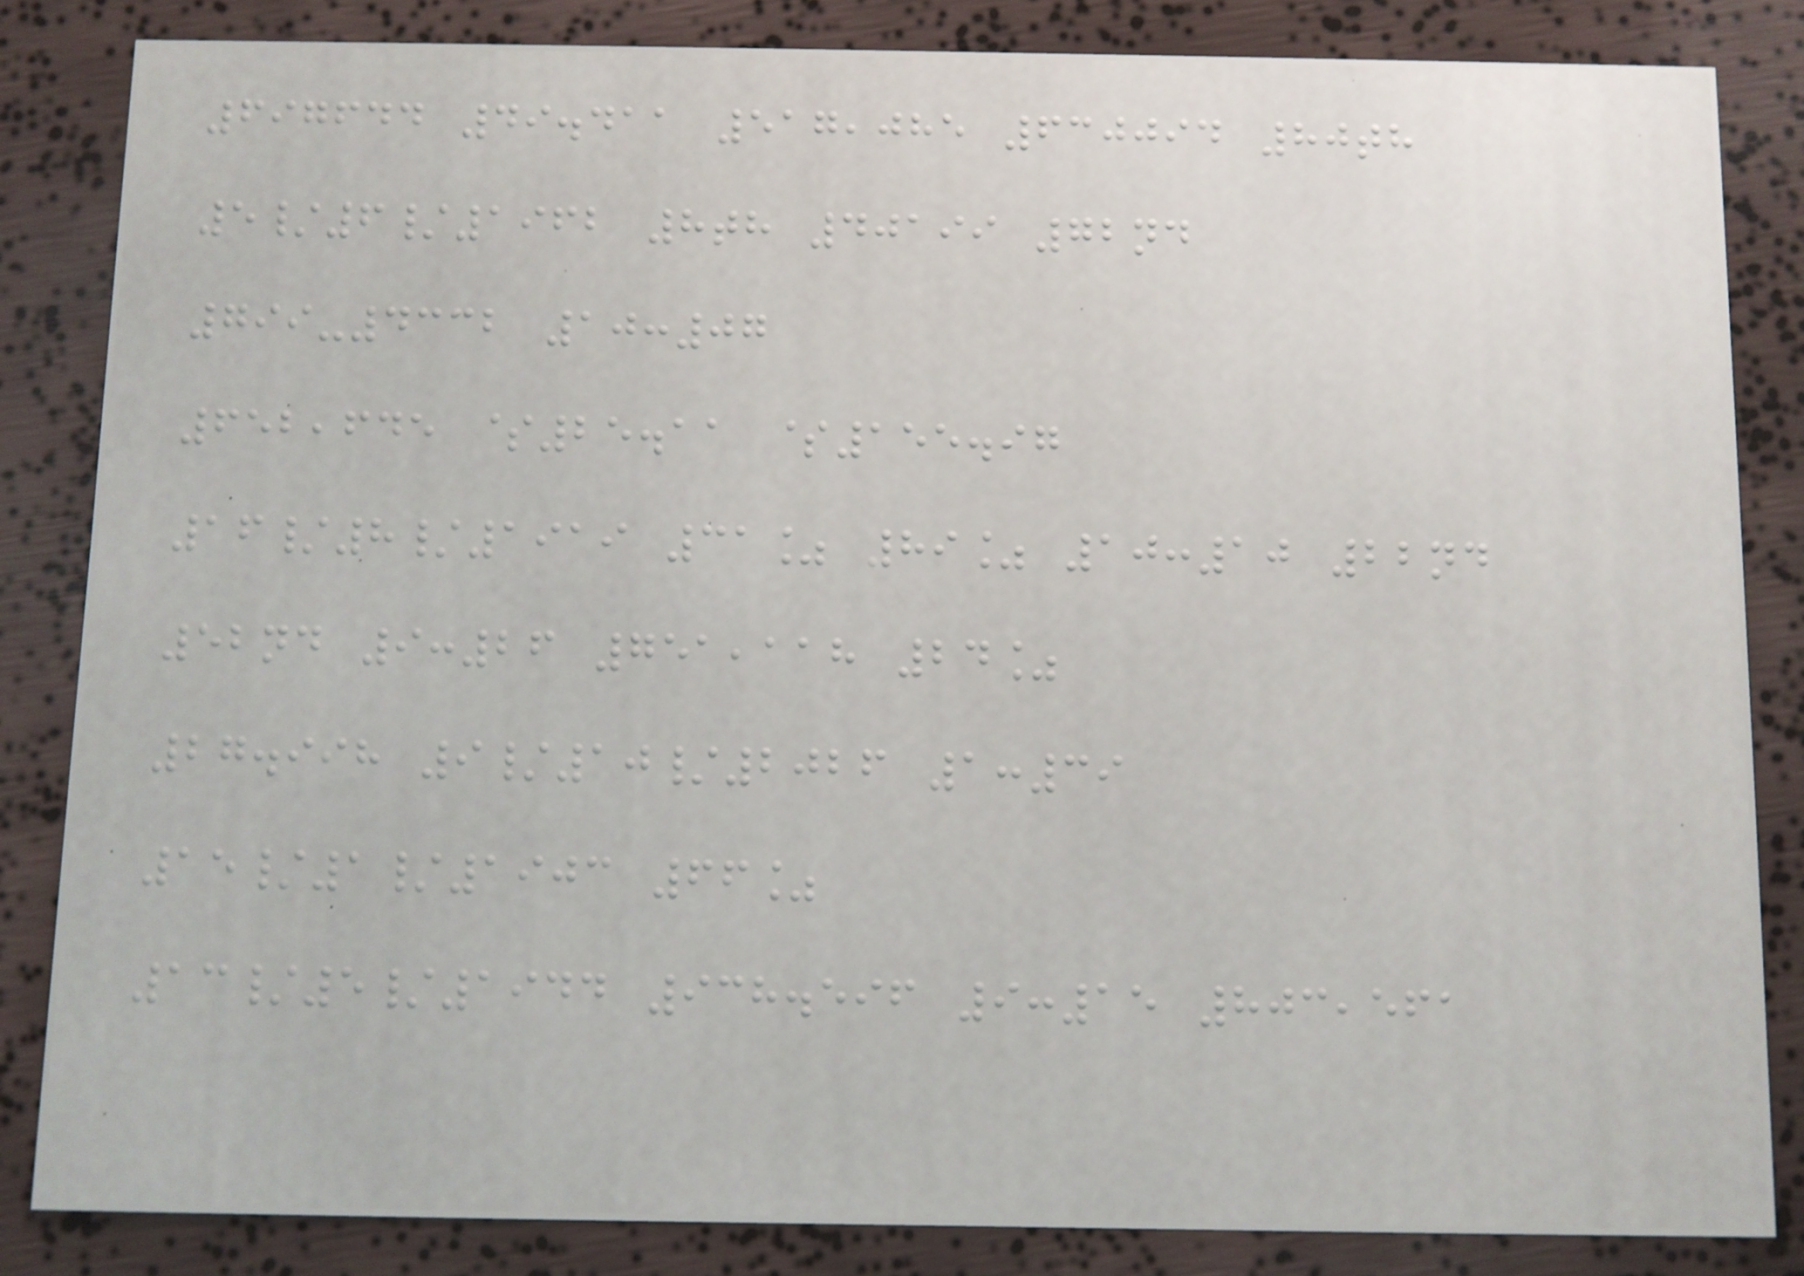697644 49.411 517,085 630094 80th
5/6/1962 8th 40199 72nd
799-4332 10:07
652,645 $25.11 $155.97
16/8/1919 31% 89% 10:10 22nd
52nd 9:26 751,118 24%
27.998 9/10/2026 1:39
15/1/1903 66%
13/5/1944 938.596 9:15 803,561
